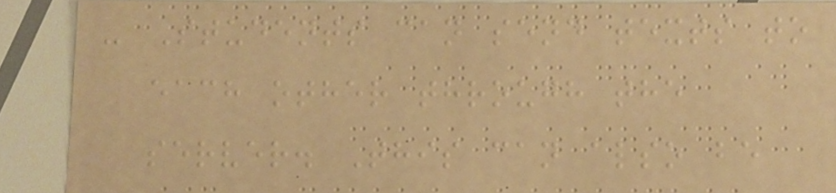- Students can send texts to
each other through the
server. This can also be
